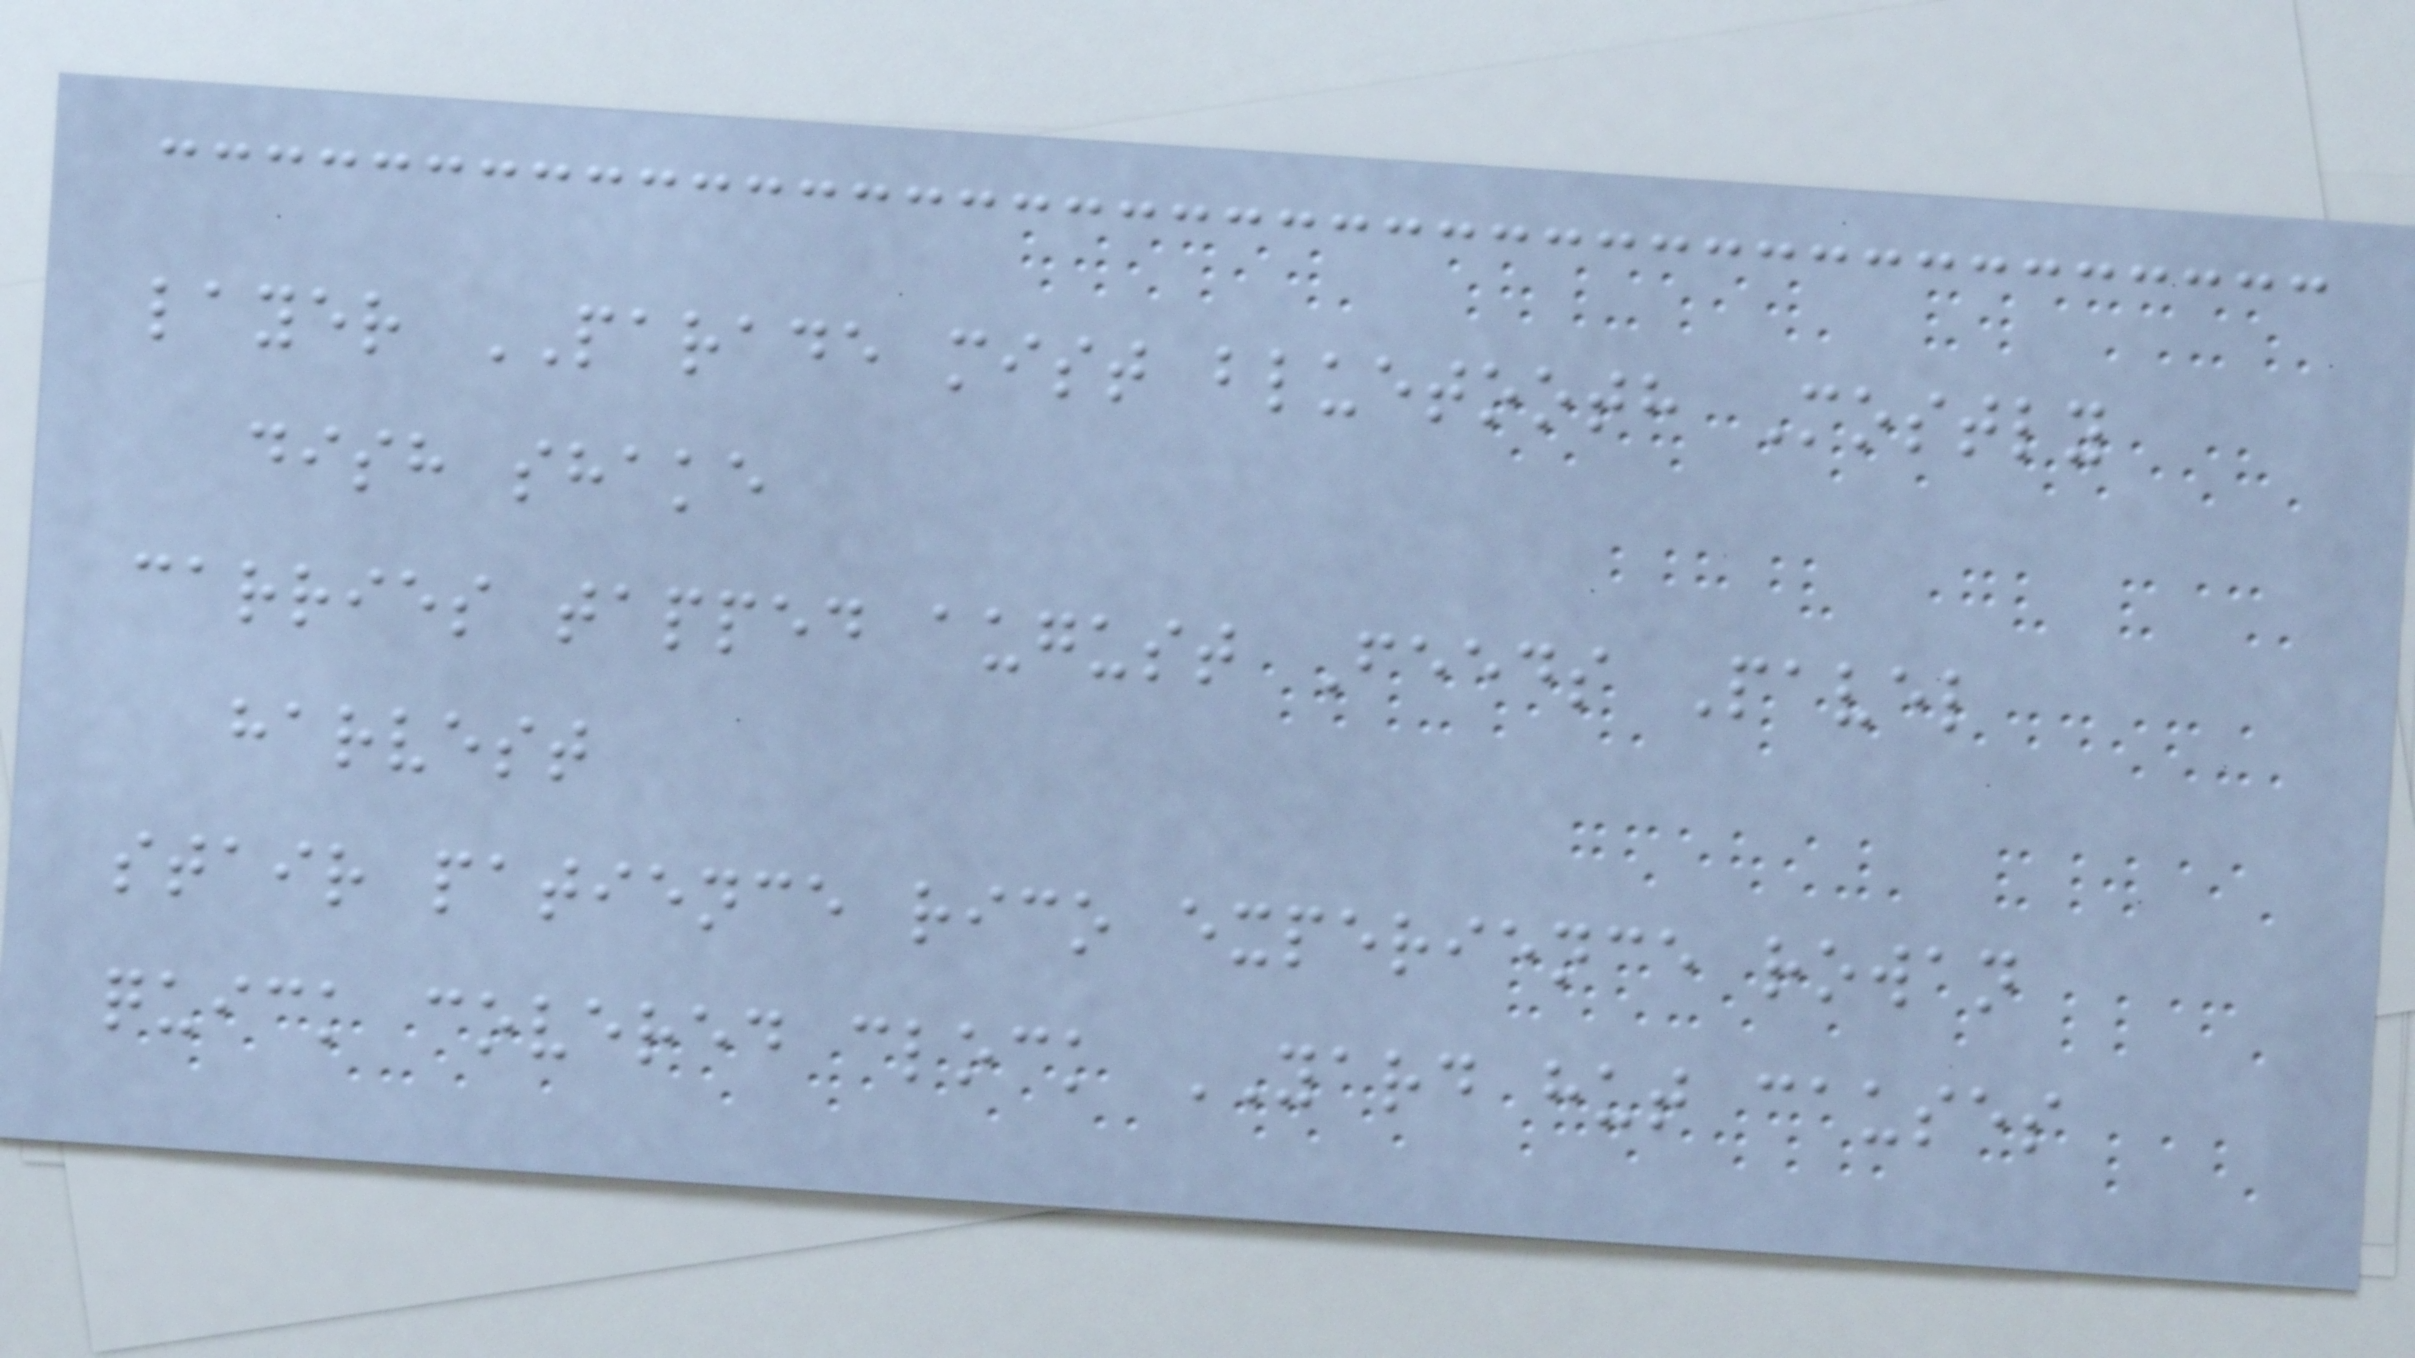layer PARADE mist bluetooth Mostly
dish shake
carries tapped august Feeds Pavel
harvest
stair patience rico experience rowan
quick covered clock YARD hut causes
